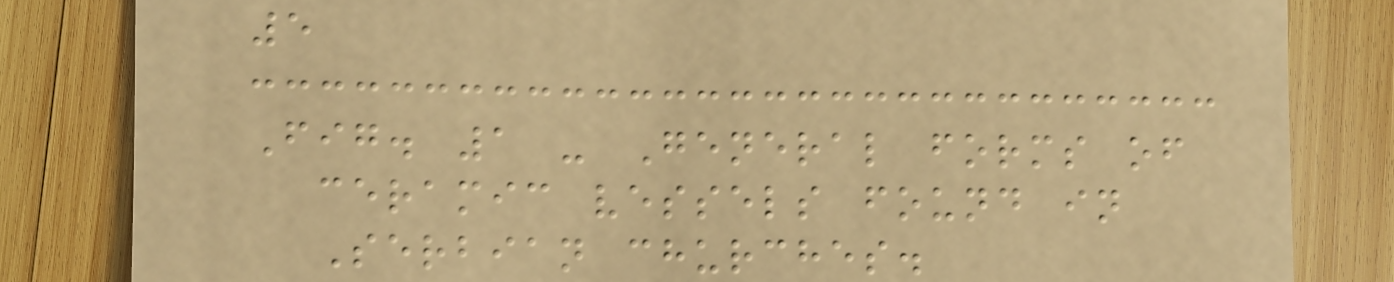5
Fig. 1 - General forms of
ceramic vessels found in
Serbian churches.
